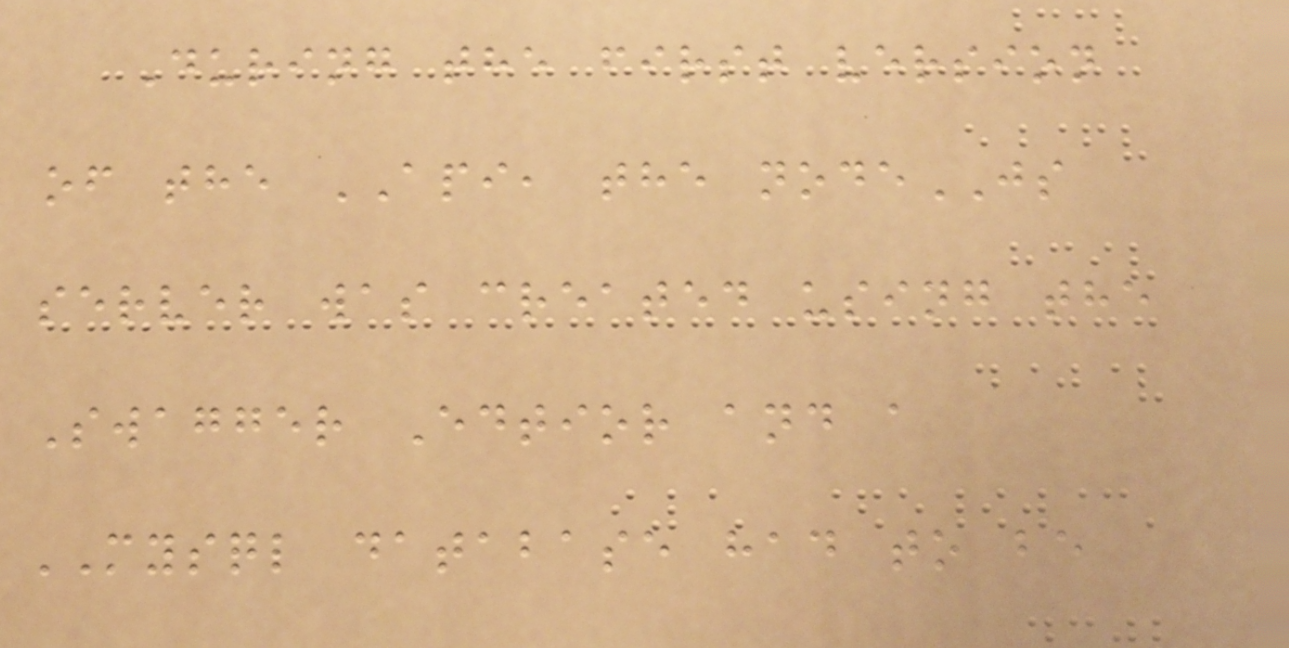During the first version
of the API, the nodeJS
server was created using the
Swagger Edtior and a
MYSQL database had to be
